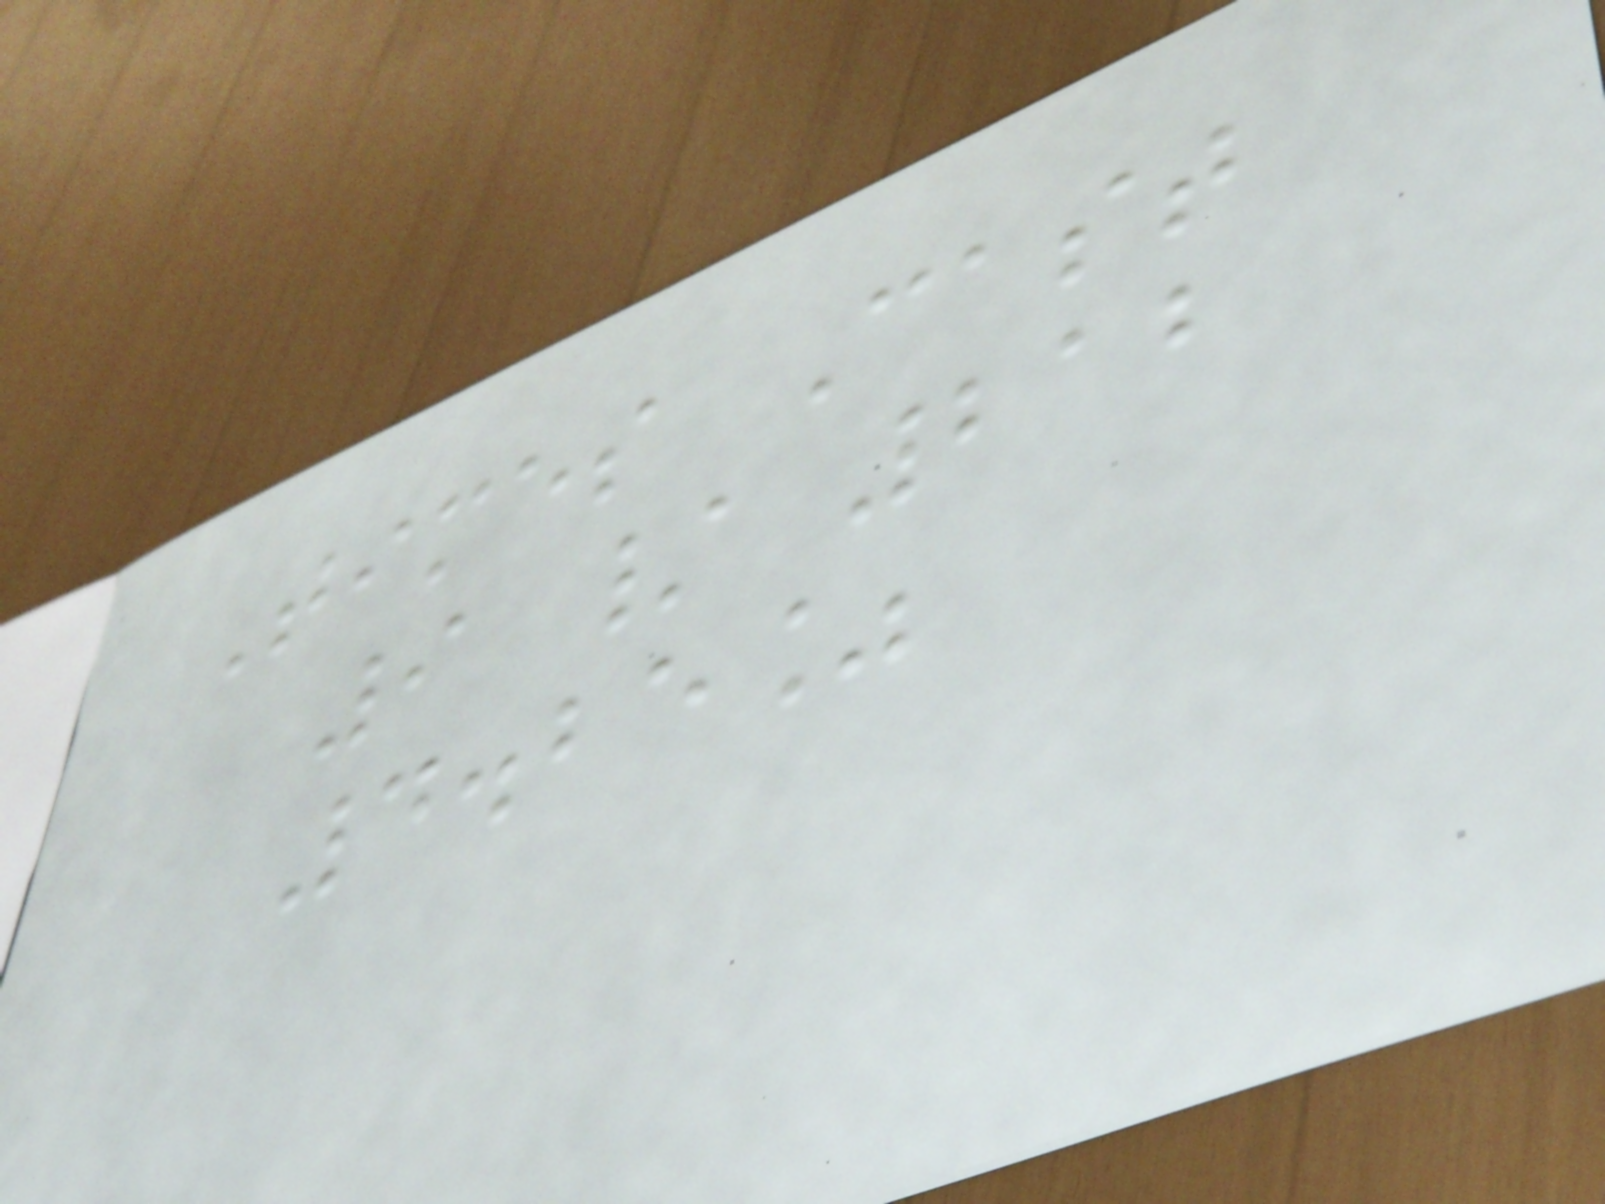Times Cast
9 / 212
4.25%
